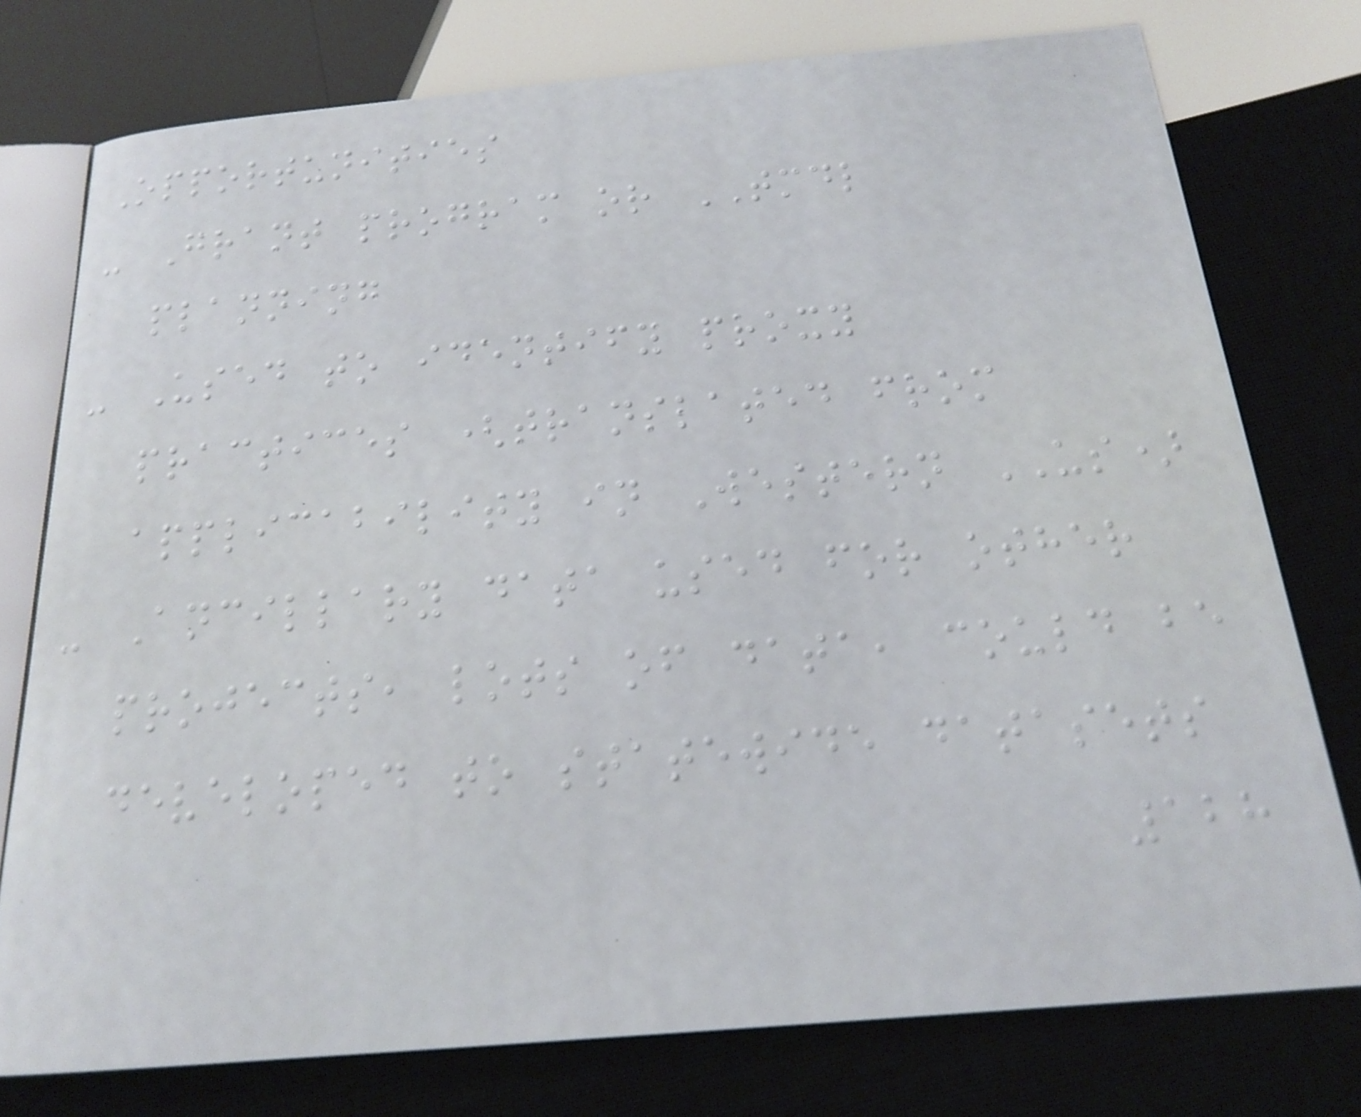Opportunities
- Grant program or TMDL
planning
- Used to identify proxy
practices (translated from
applicability in Western US)
- Ancillary data used for other
projects, lots of data, could be
developed to statewide datasets
128
